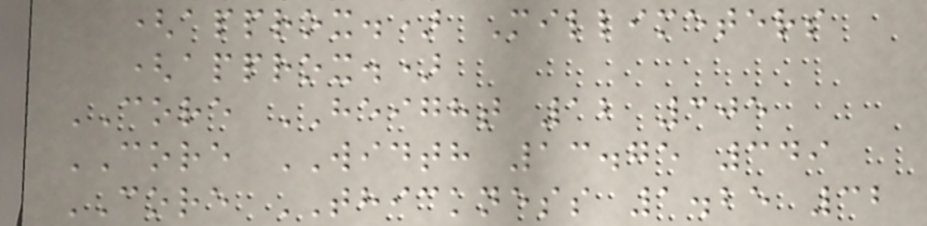(approx.) Millimeters
(approx.)
CORE HEIGHT 12 305
CORE WIDTH 13.75 349
CORE THICKNESS 1.25 32
